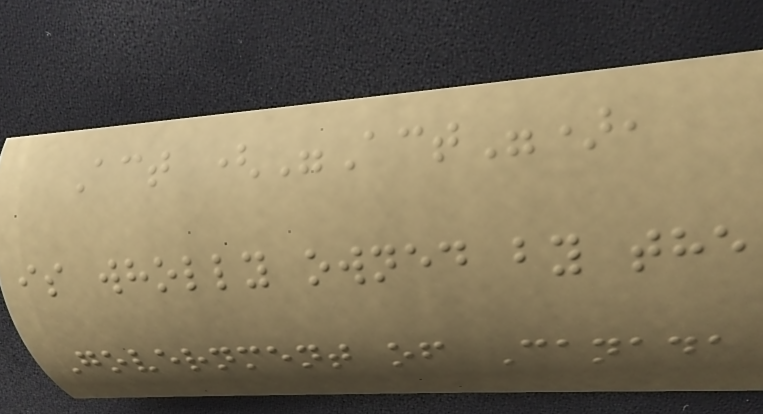Act ("Act"),
is wholly owned by the
Government of Canada
